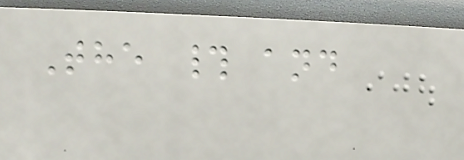The # and
